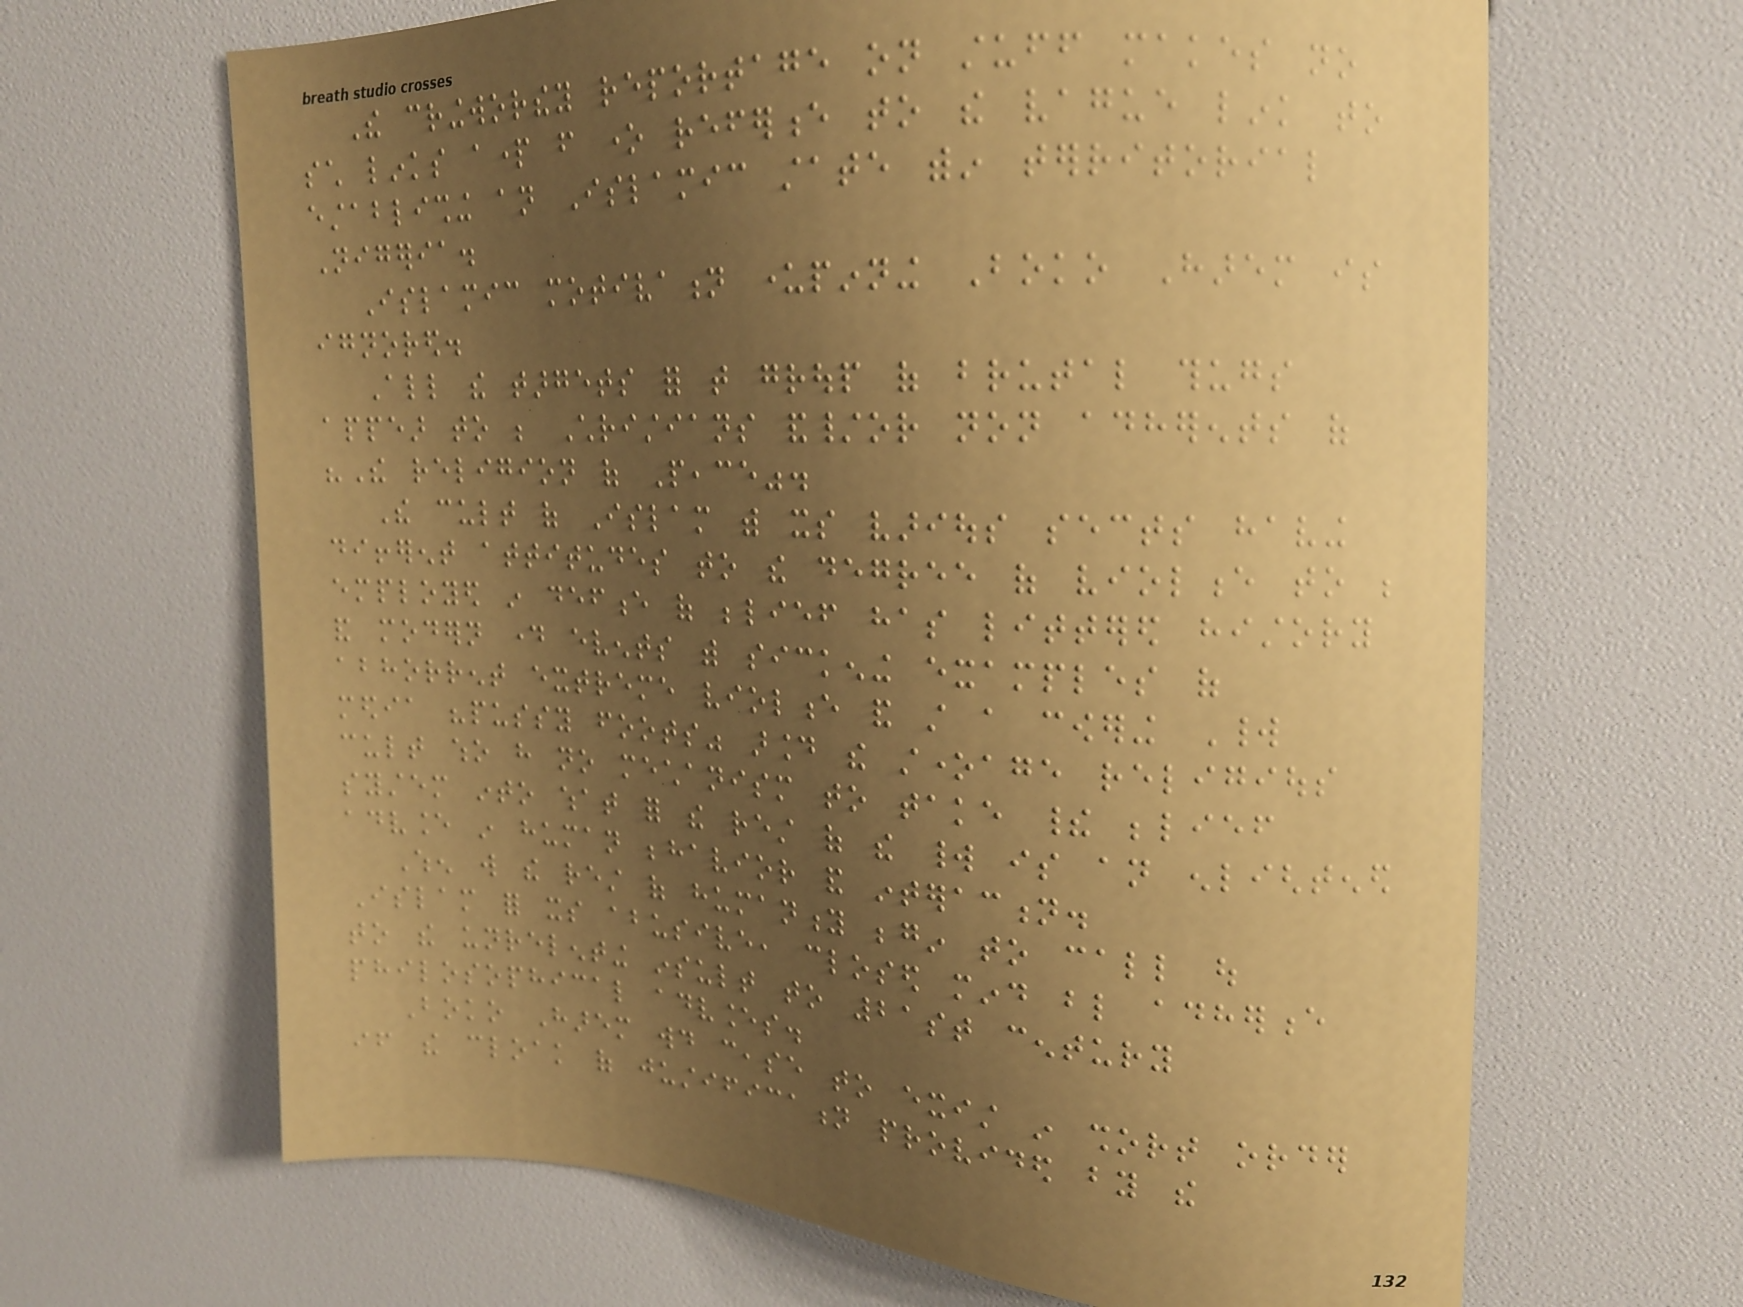The cringworthey reportage on stuff makes no
such links apart from one reference to the vague link to
establishing an Islamic state within territorial
Nigeria.
Islamic motivation underpinning Boko Harem is
ignored.
All the targets for that group of brutal thugs
appear to be Christians and/or non adherents of
"The religion of Peace".
The cult of Islam with its various sects having
different attitudes to the degree of violence to be
employed in defence of belief has littered history
and modern day events with sickening examples of
abhorrent extreme violence and still a cowering World
media "pussy foots" around the stoneage religious
cult who have no mechanism to take their belief
system into what for the rest of the world is an enlightened
advance in human behavior and interaction.
When will the rest of humanity begin to call out
Islam for its abusive, closed mind blind adherence
to the unrelenting insult to 21st century
philosophical advances.
Boko Harem would cease to exist in short order
if the cloak of justification provided by the
